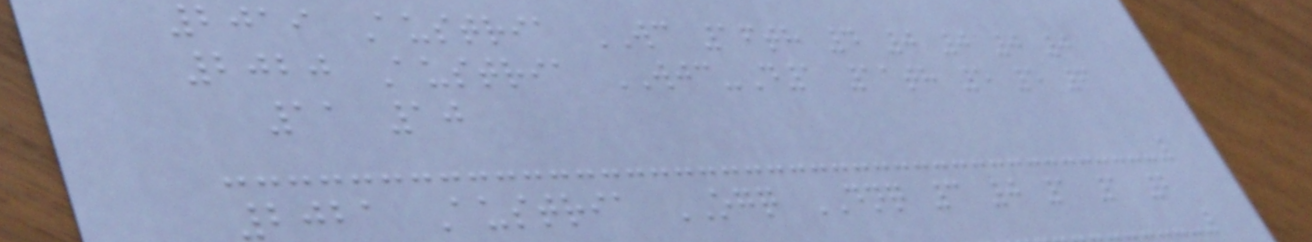2019 Austria WC 16th 4 0 0 0 0
2020 Austria WJC-D1 11th 5 5 6
11 10
2021 Austria OGQ DNQ 3 0 1 1 2
